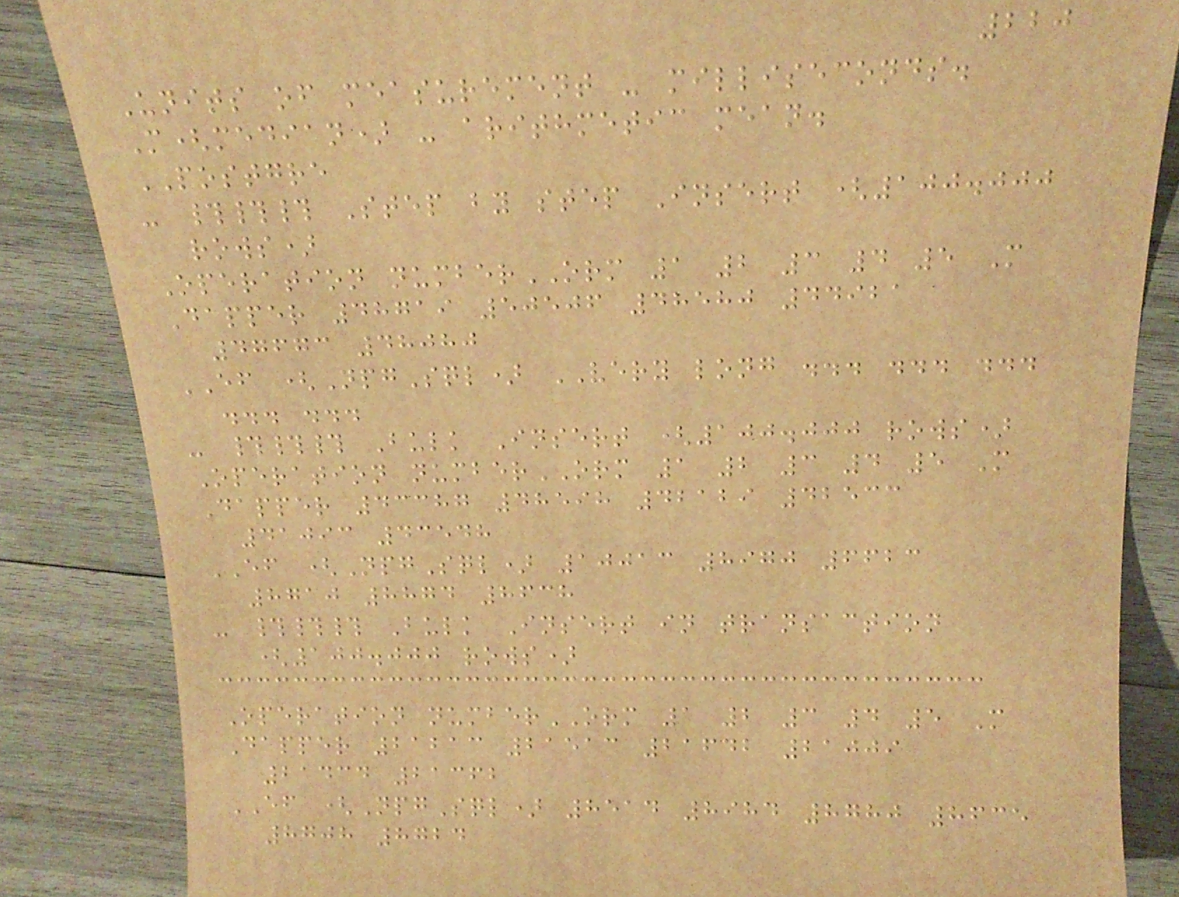220
Units of measurement - milliseconds.
M(median) - arithmetic mean.
POSTGRE
- ### Step by step Insert (100.000
rows)
Operation numberORM 1 2 3 4 5 M
Dapper 48719 50506 48580 44921
47673 48080
EF (NpgSql) VERY long ... ... ...
... ...
- ### Bulk Insert (100.000 rows)
Operation numberORM 1 2 3 4 5 M
Dapper 43387 48598 42129 42533
41093 43548
EF (NpgSql) 10013 8970 6623
8710 8874 8638
- ### Bulk Insert in transaction
(100.000 rows)
Operation numberORM 1 2 3 4 5 M
Dapper 21213 21513 21642 21009
21434 21362
EF (NpgSql) 8514 8984 8780 8635
8708 8724
